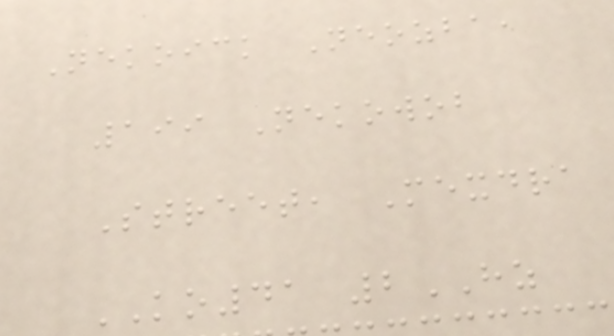Nekoick Neozba,
199 Nekowob
Street, Mexdra
KO41 2HZ
